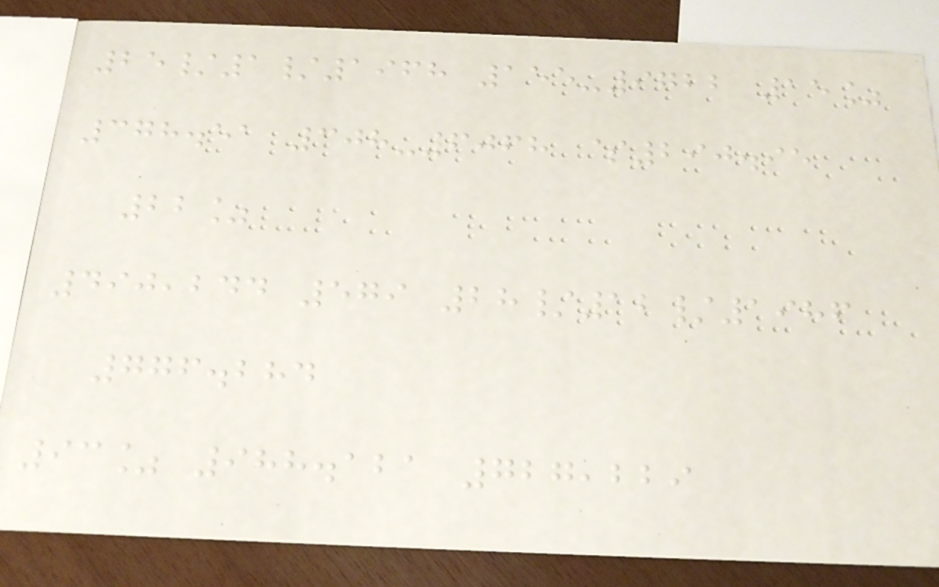25/1/1968 155-9722 15%
378.51 308-6068 $290.95
22%
490,244 579 28/12/1986
776.284
93% 988.121 727,229
